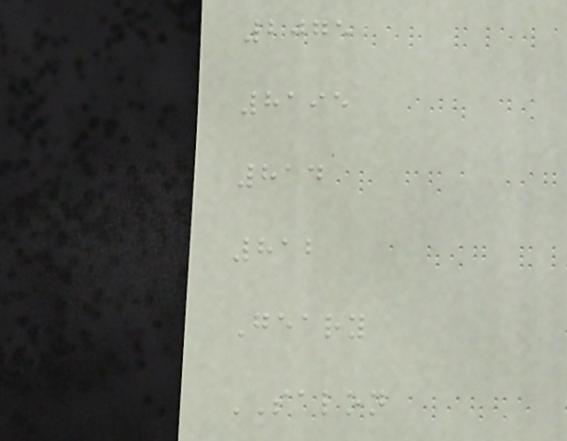2075
8195
814
812
Geary
SALON
